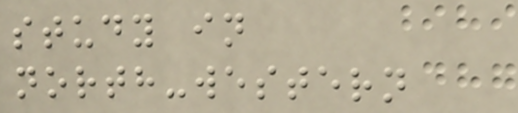study in
north-western
